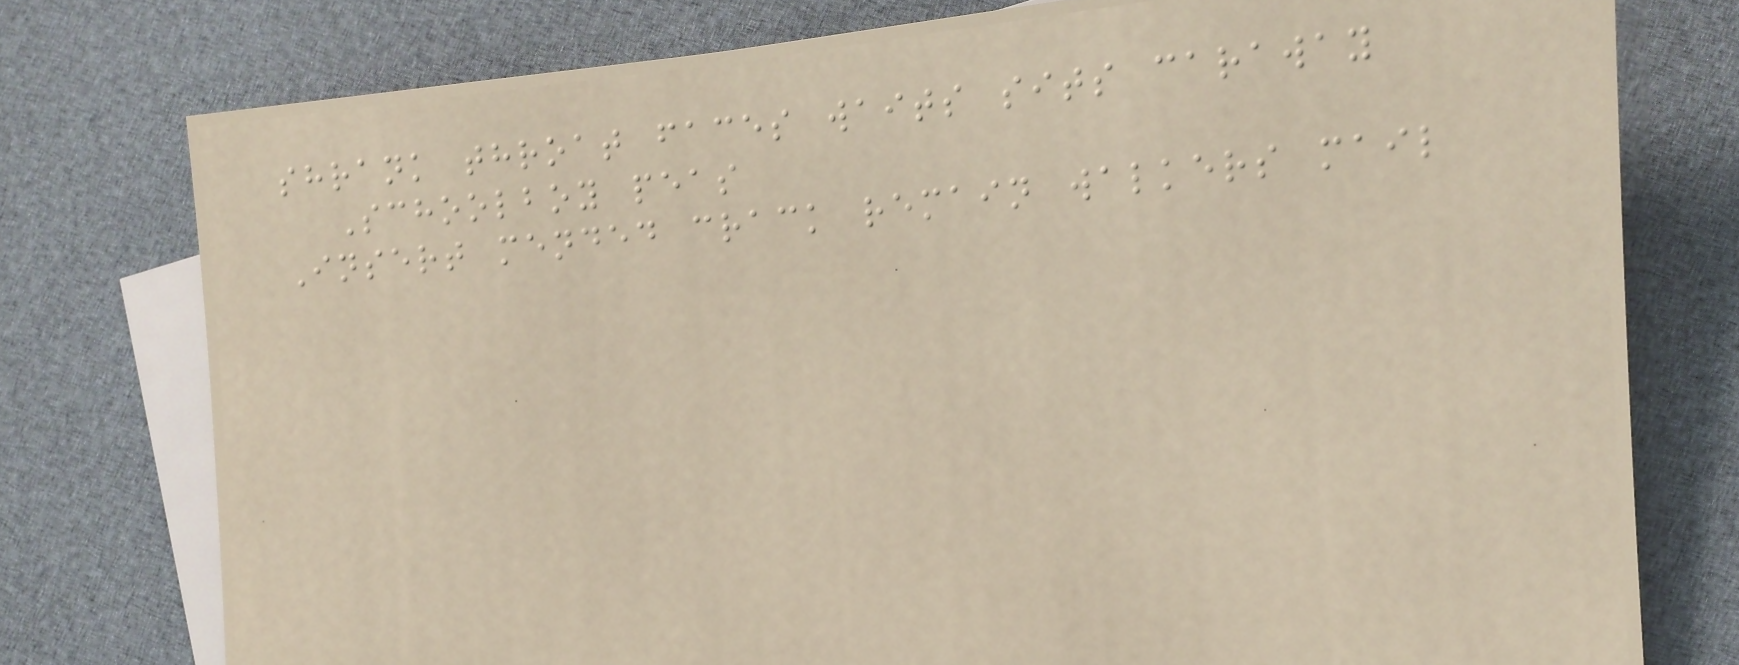shrank throat faces waits sits caraway
Schoolboy peas
Insert mended crack remain walkers mail
